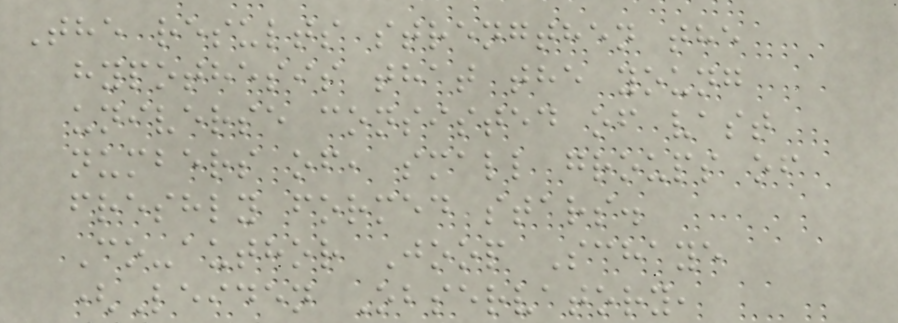The results strengthen the
hypothesis that the young
universe consisted of vast
numbers of, small groups of
freshly formed stars.
Co-author Joop Schaye
(Leiden Observatory,
